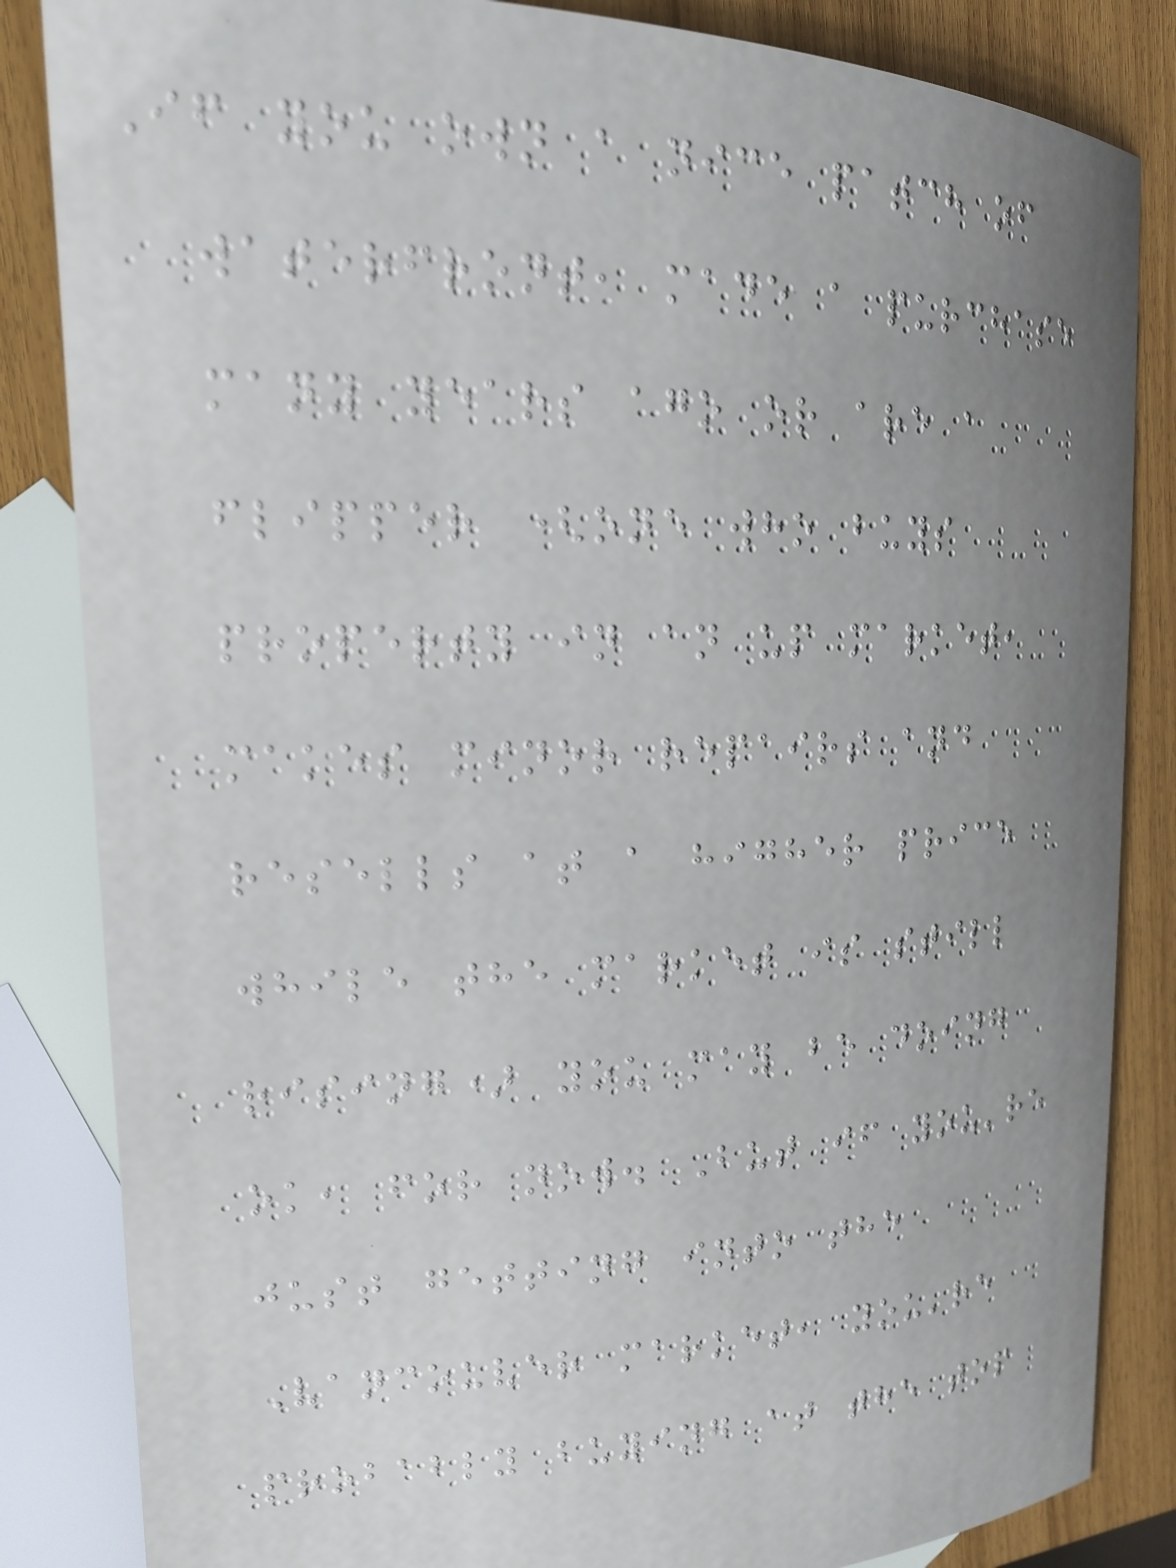If you own a nice patch of
waterfront, made a purchase
many years ago or are a
flipper (one who buys
property in an up market,
makes minor repairs and
resells at a higher price
while the market is still
rising) you may be doing
ok, for now. But if you're
just getting into the
Vancouver market, you're
probably buying at the top
